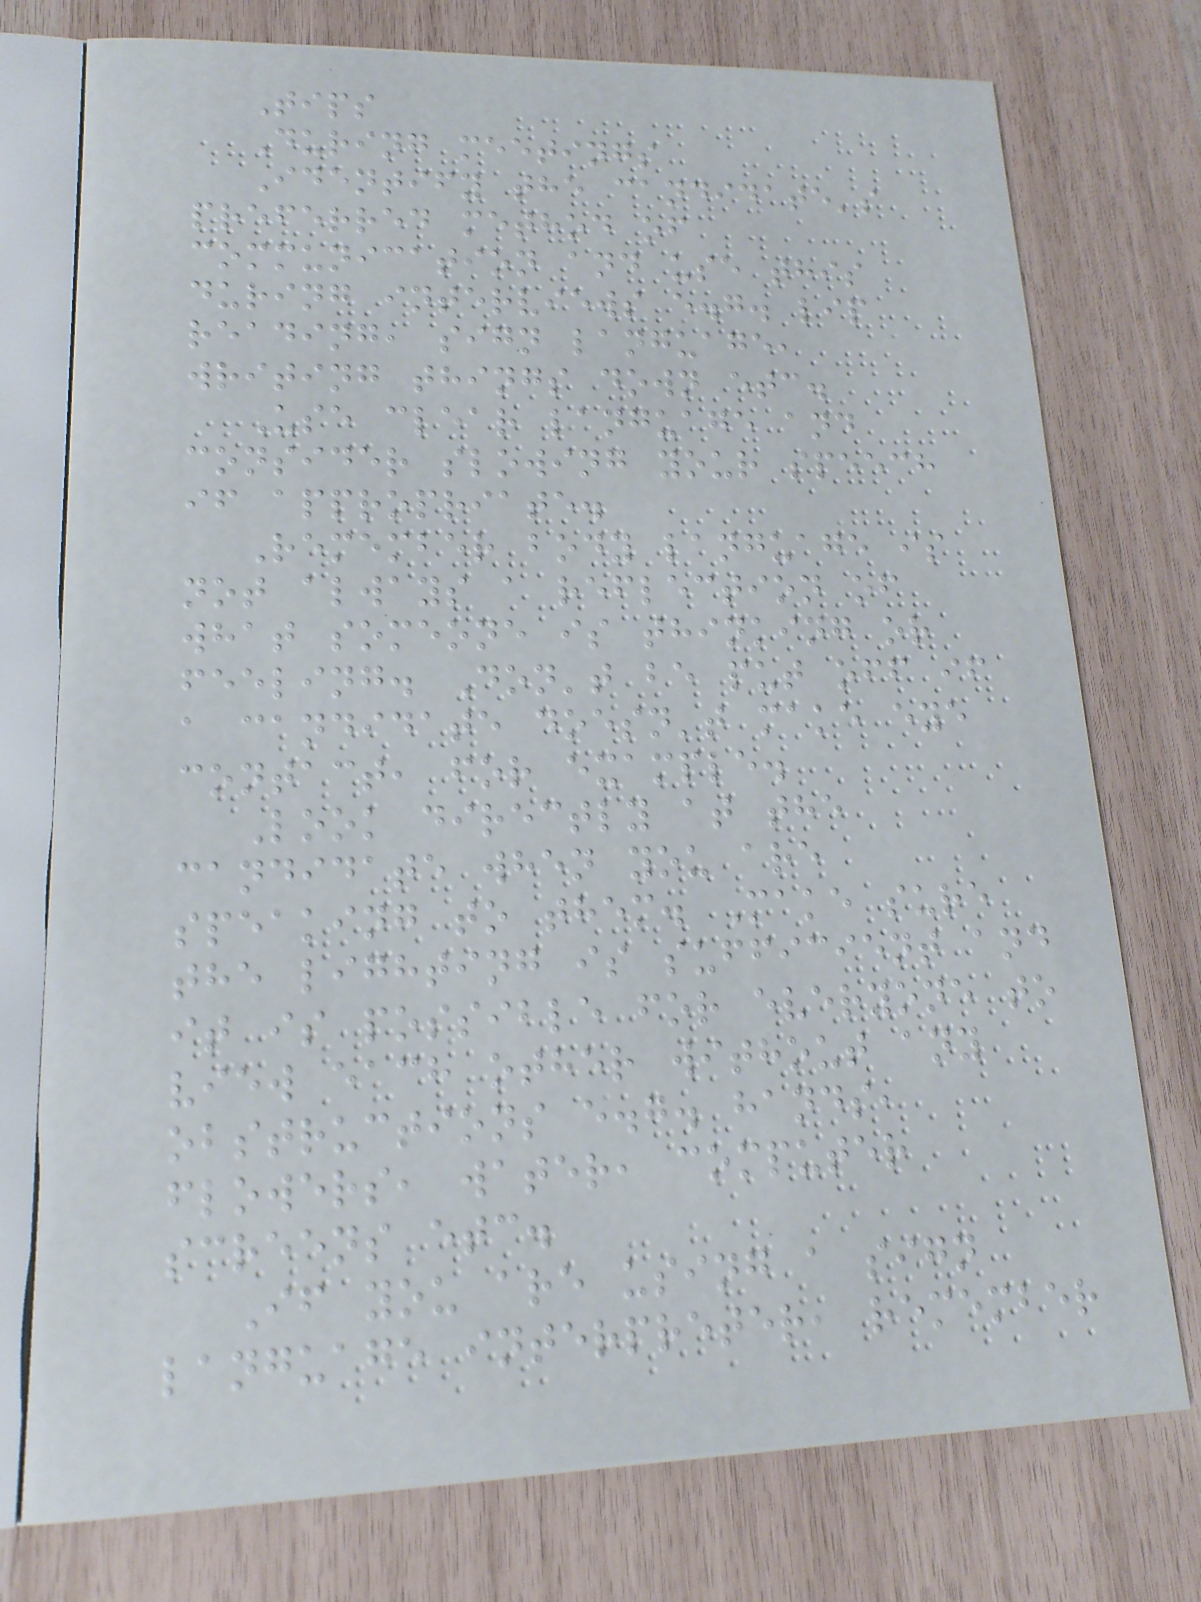Tips
During meetings
Identify the candidate's
preferred method of
communication and use this
during interviews e.g. lip
reading, sign language,
writing things down etc.
Use clear language and
consider slowing your speech
if appropriate.
Remember body language is
not always a reflection of
what someone is thinking or
feeling. Don't be put off if
a candidate doesn't make eye
contact, for example.
Look directly at the
candidate when you are
speaking to them. Make sure
the lighting is sufficient and
it is possible for everyone to
view each other without any
obstructions e.g. hands,
flowers, water, computer
screens etc.
If you are using a sign
language interpreter, remember
